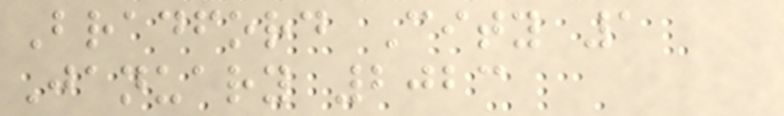Bradford City 1
January 2023
